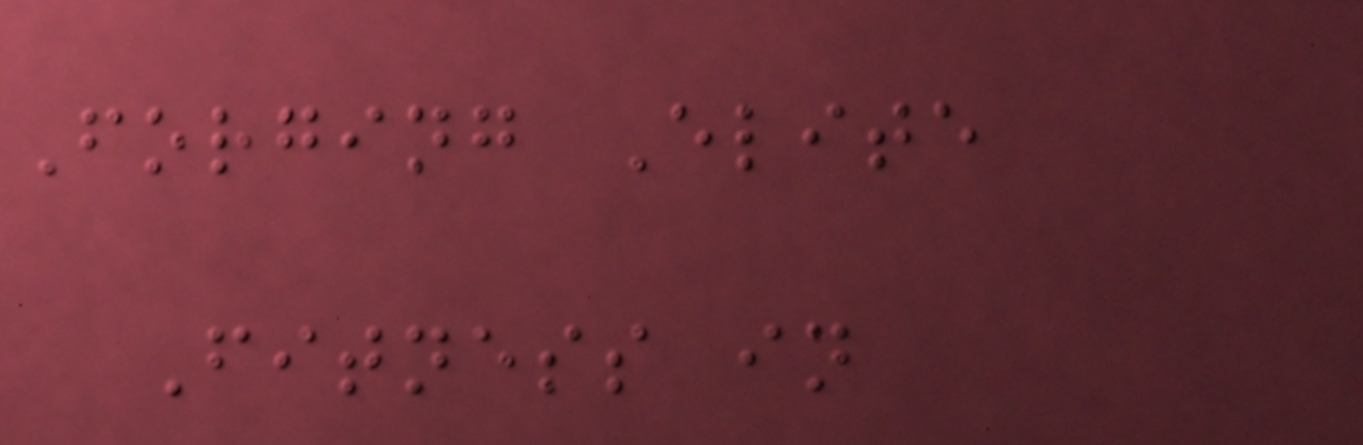Forging Elite
Fitness in
